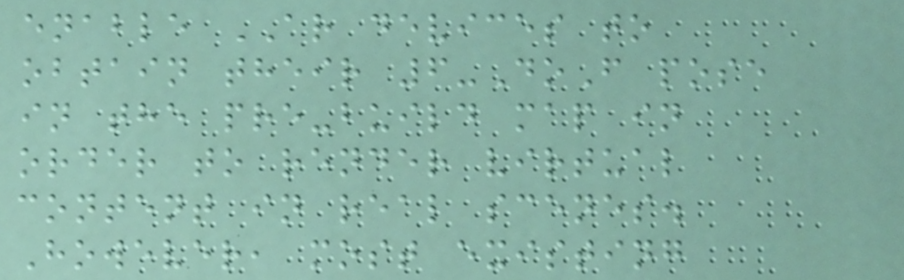enable AR devices to
obtain their 6-DoF pose
in the pre-build map in
order to render virtual
content in real scenes.
However, most existing
